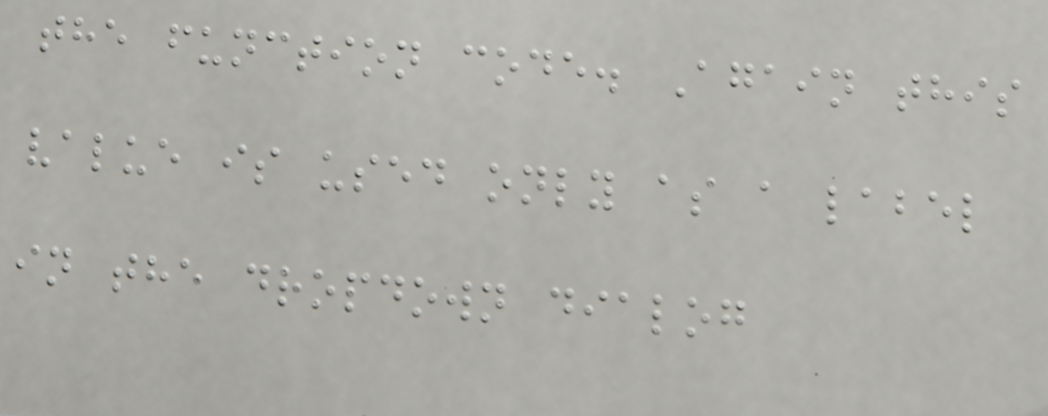the function code. Again this
value is used only as a label
in the dropdown dialog
